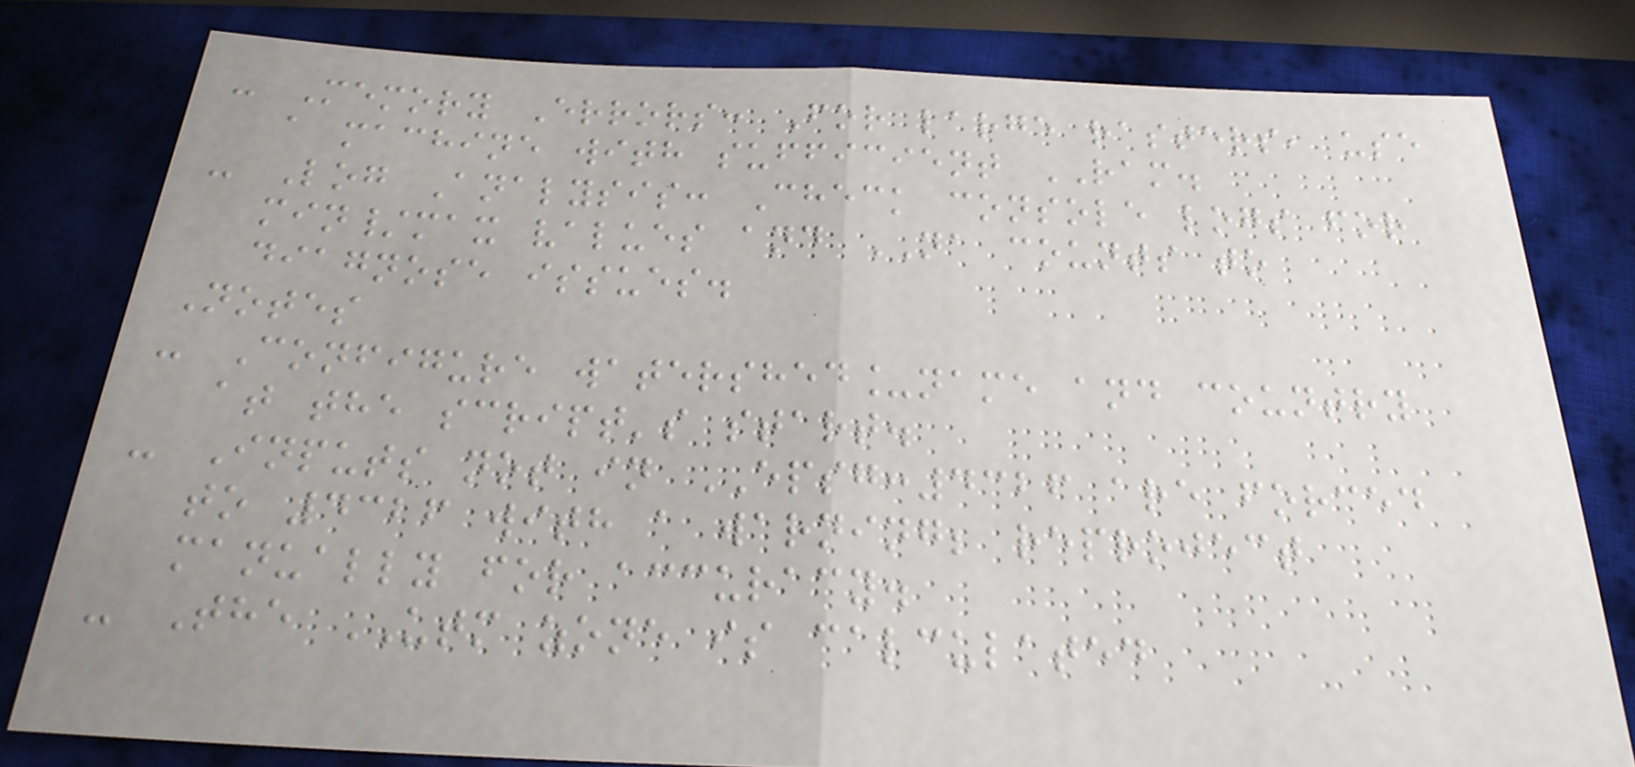- Memory Errors: For large rasters, use
a machine with sufficient RAM.
- Log Analysis: Check console logs for
min/max values and NA counts to
diagnose issues.
Notes
- Configure watershed_name and country
at the script's start.
- Inputs not in EPSG:4326 are forced
to 4326 with a warning; reproject
manually for accuracy.
- The UTM zone is calculated
